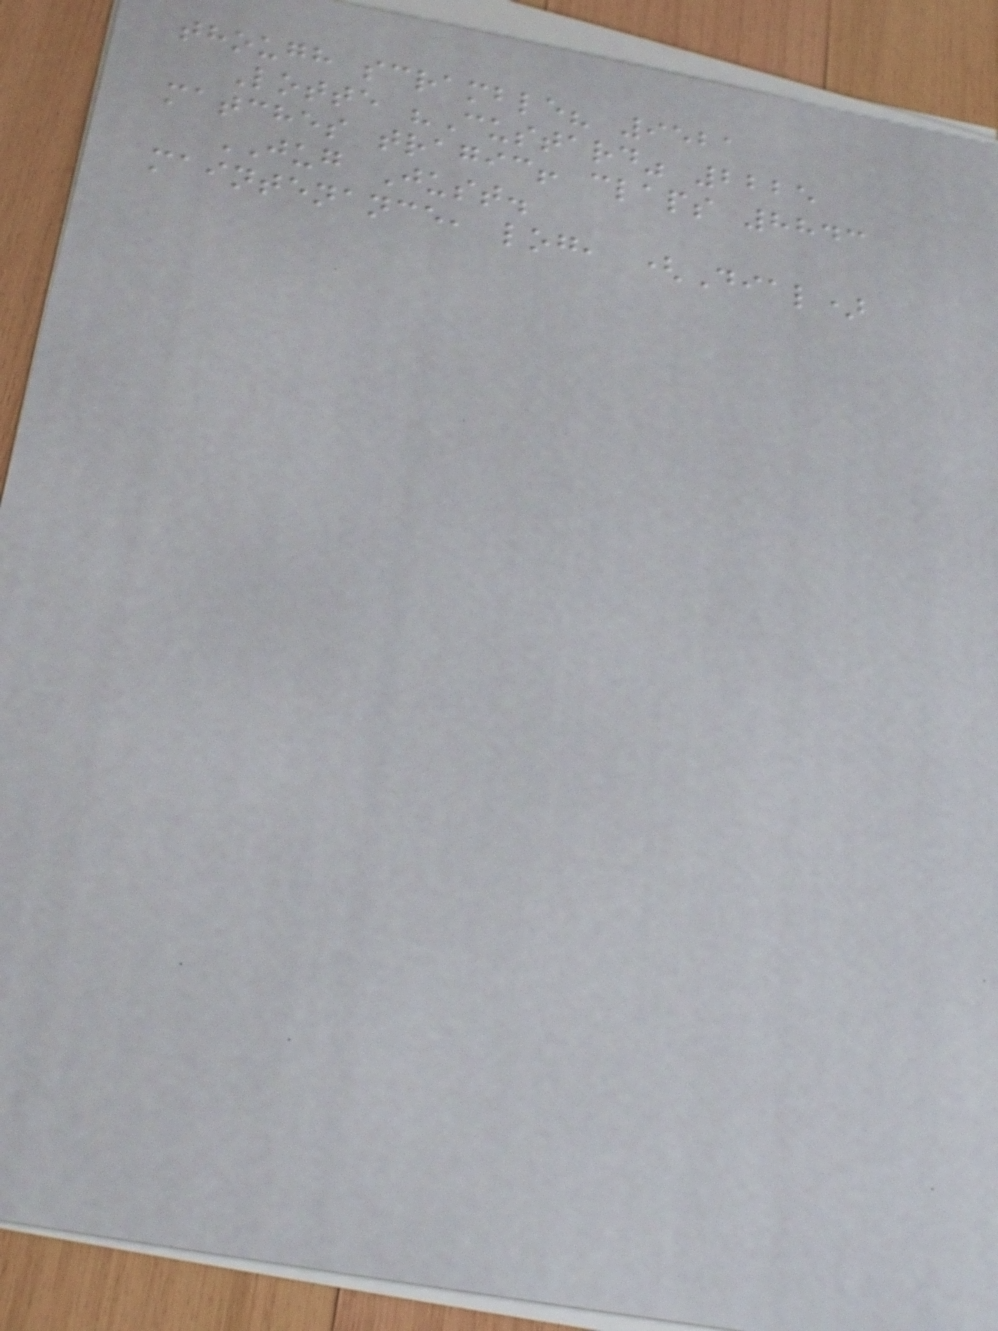though scramble? 9521
Lotte "Custard" 2225
matches tragic! claps 8843
JUG Just.
maintenance, log, (Dial)
